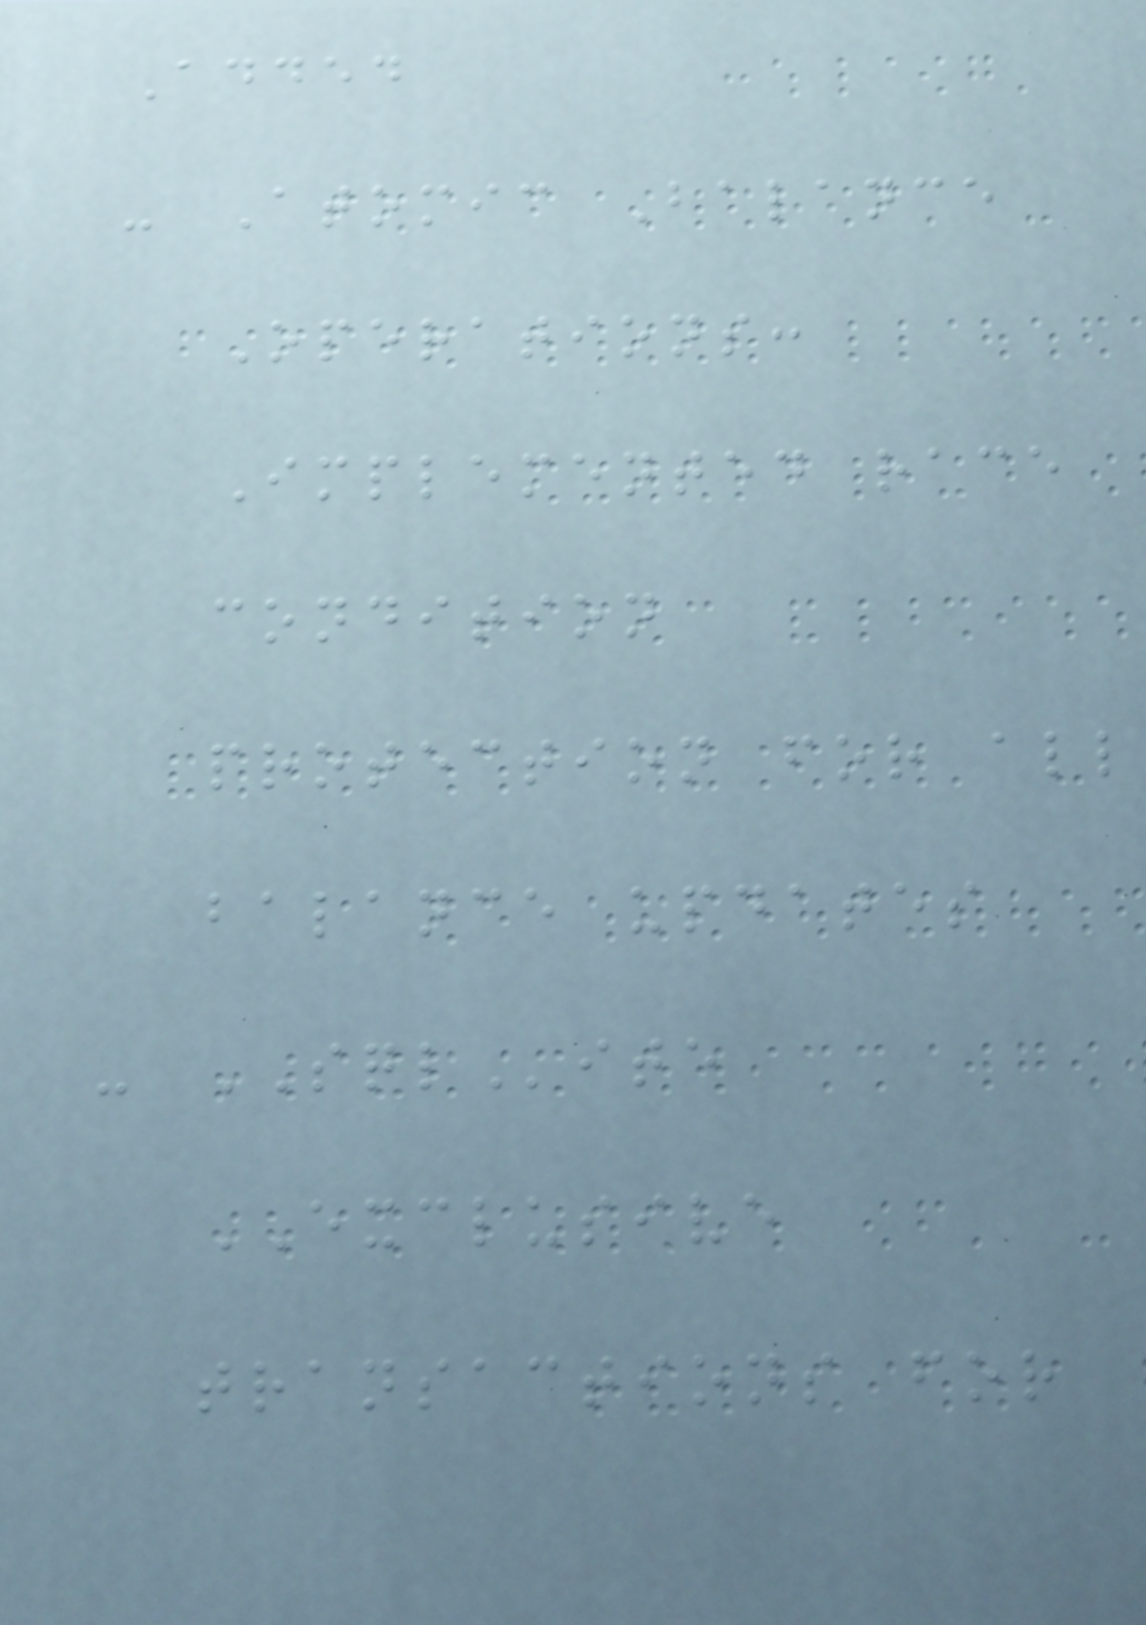Added
- Atomic Balance
Operations:
Implemented race
condition
protection for all
balance updates
- SQLite
EXCLUSIVE
transactions for
